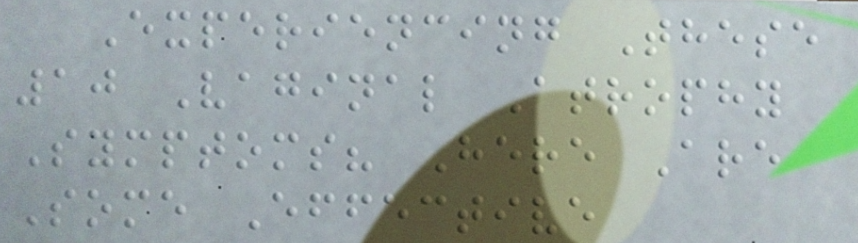Experiencing These
10 Vaginal Atrophy
Symptoms? Here Are
Some Effective
